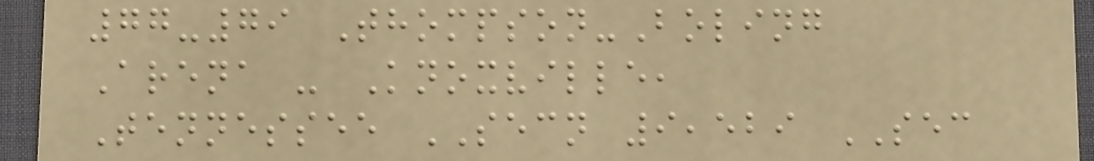77-79 Thompson-Boling
Arena - Knoxville,
Tennessee SECN 9,529 SEC
